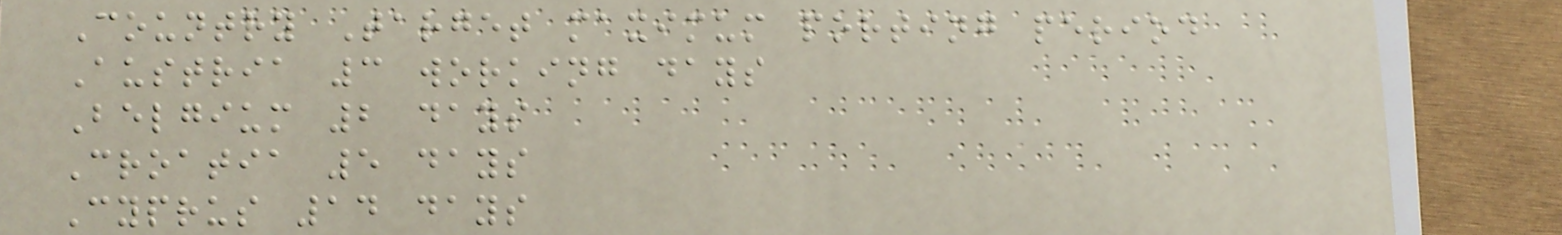Country Target maximum porting period
Austria 3 working days
Belgium 2 days
Croatia 5 days
Cyprus 14 days
